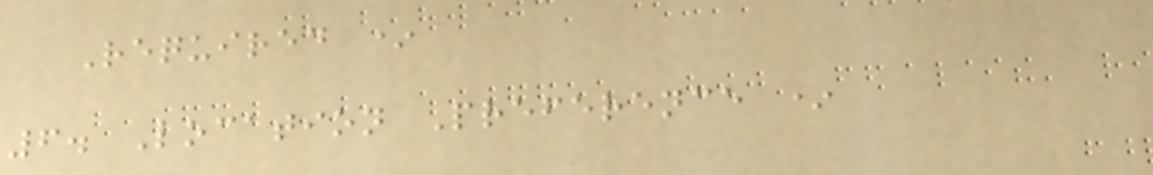Required *
6. Location Preference *
